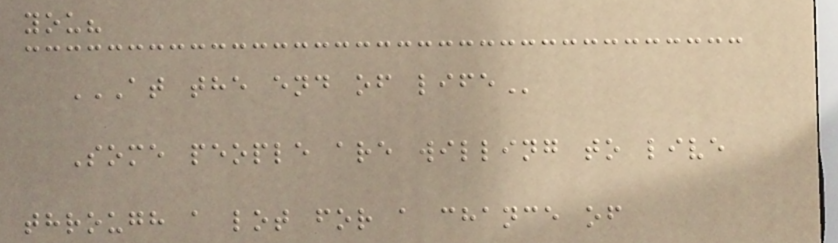you?
AT THE END OF LIFE
Some people are willing to live
through a lot for a chance of
